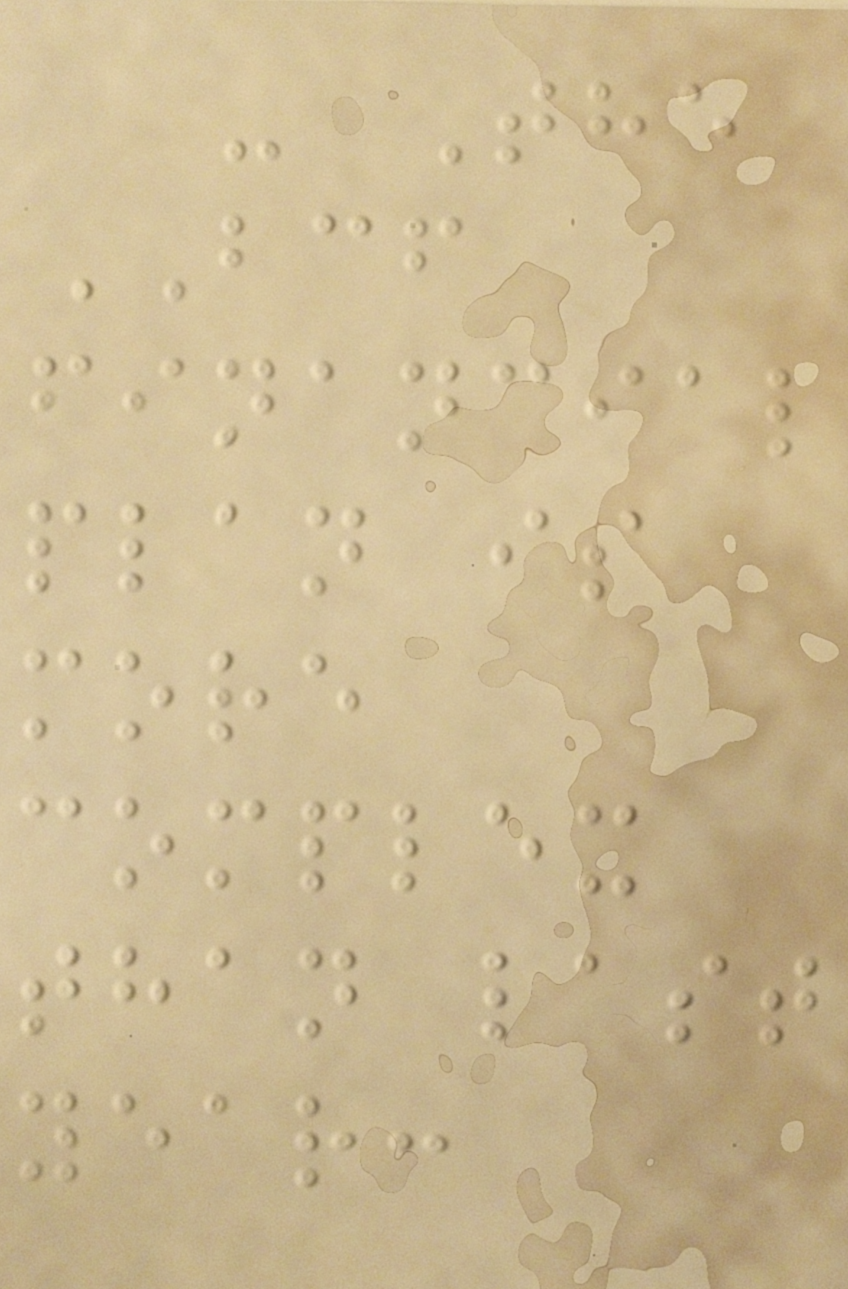- The
BCF
financial
plan is
more
complex
than last
year:
